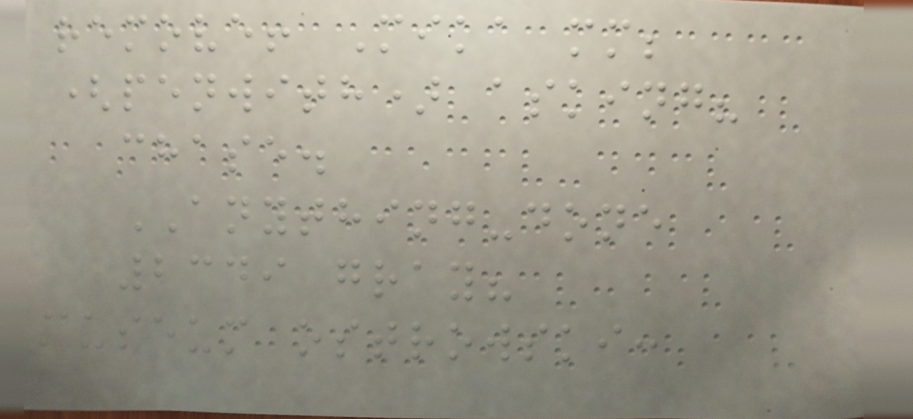remove! Mika mm;
(penwith) asking?
chase.
ANYTHING-done
2349 gray?
museum ostrowski:
